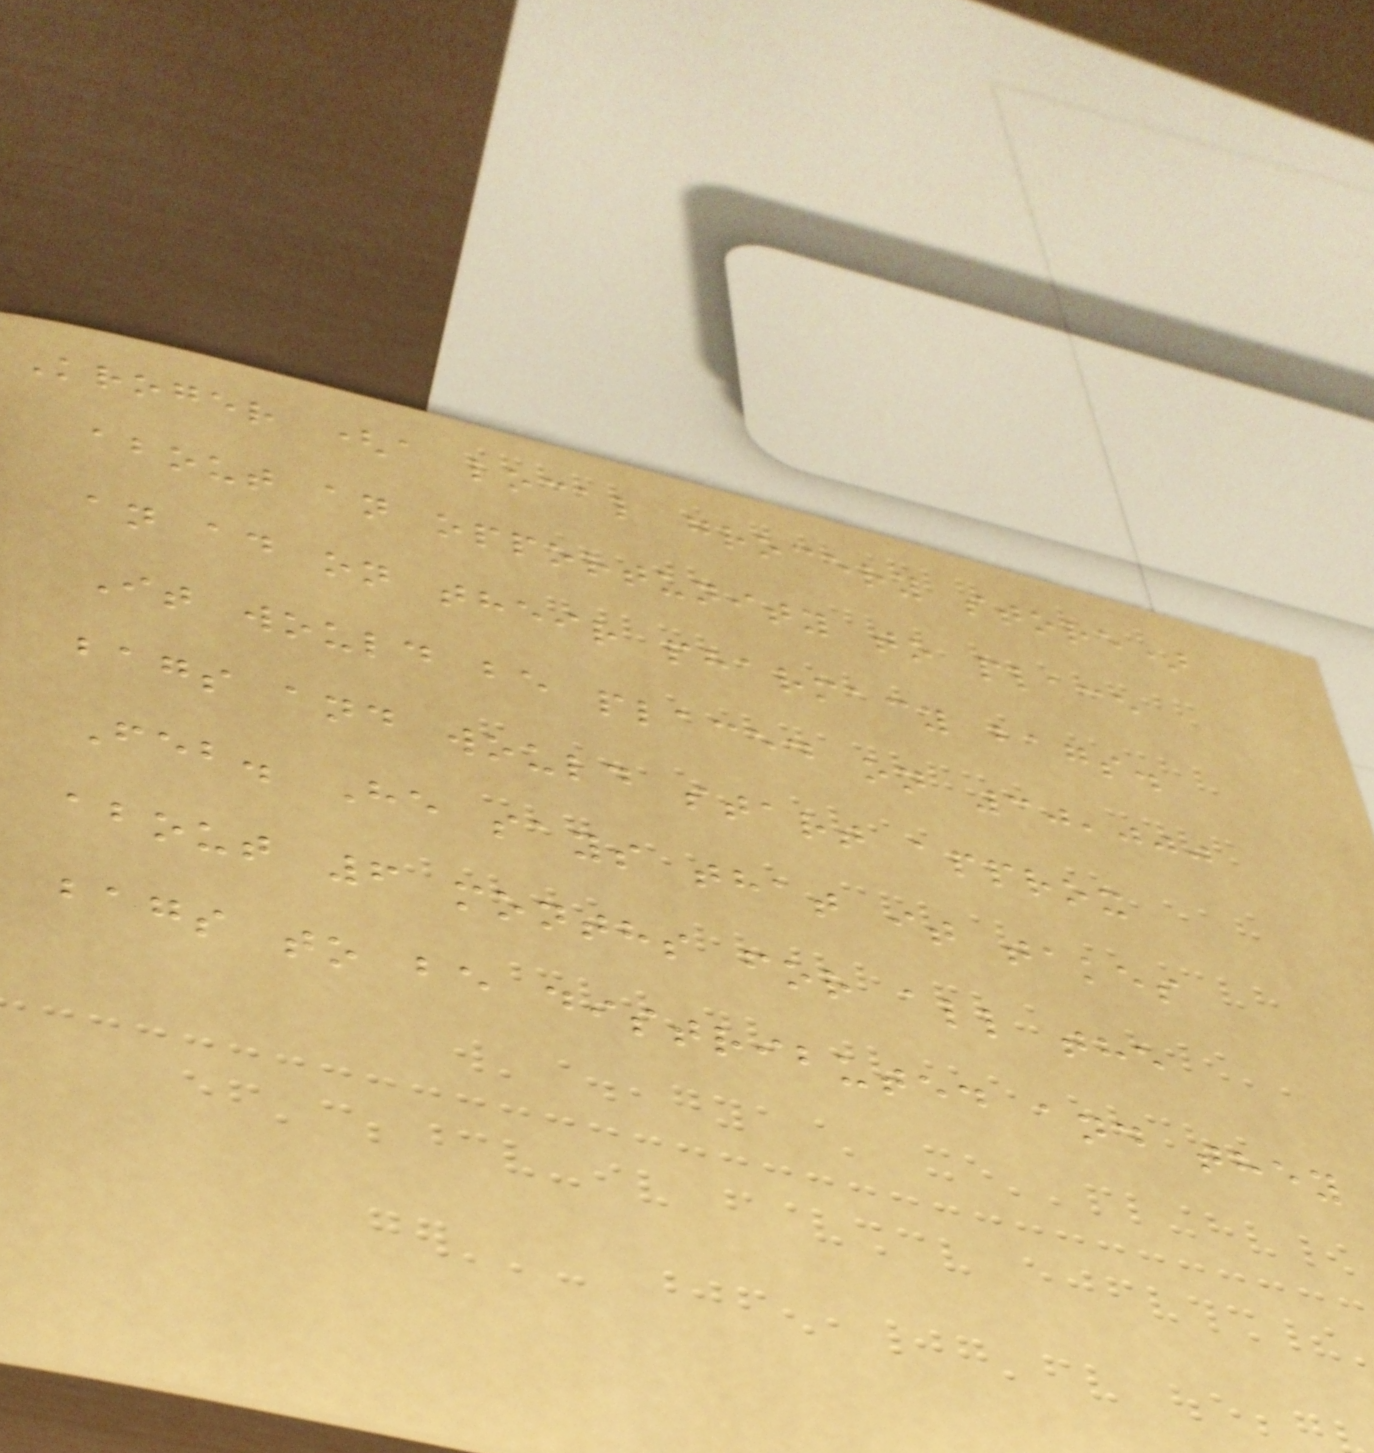Kroger (a local grocery store)
about an opportunity to place
an ad on their pharmacy bags.
It would be placed on 30,000
bags and would start approx
Feb. He says that it takes
about 6 months for all the
bags to be distributed and they
